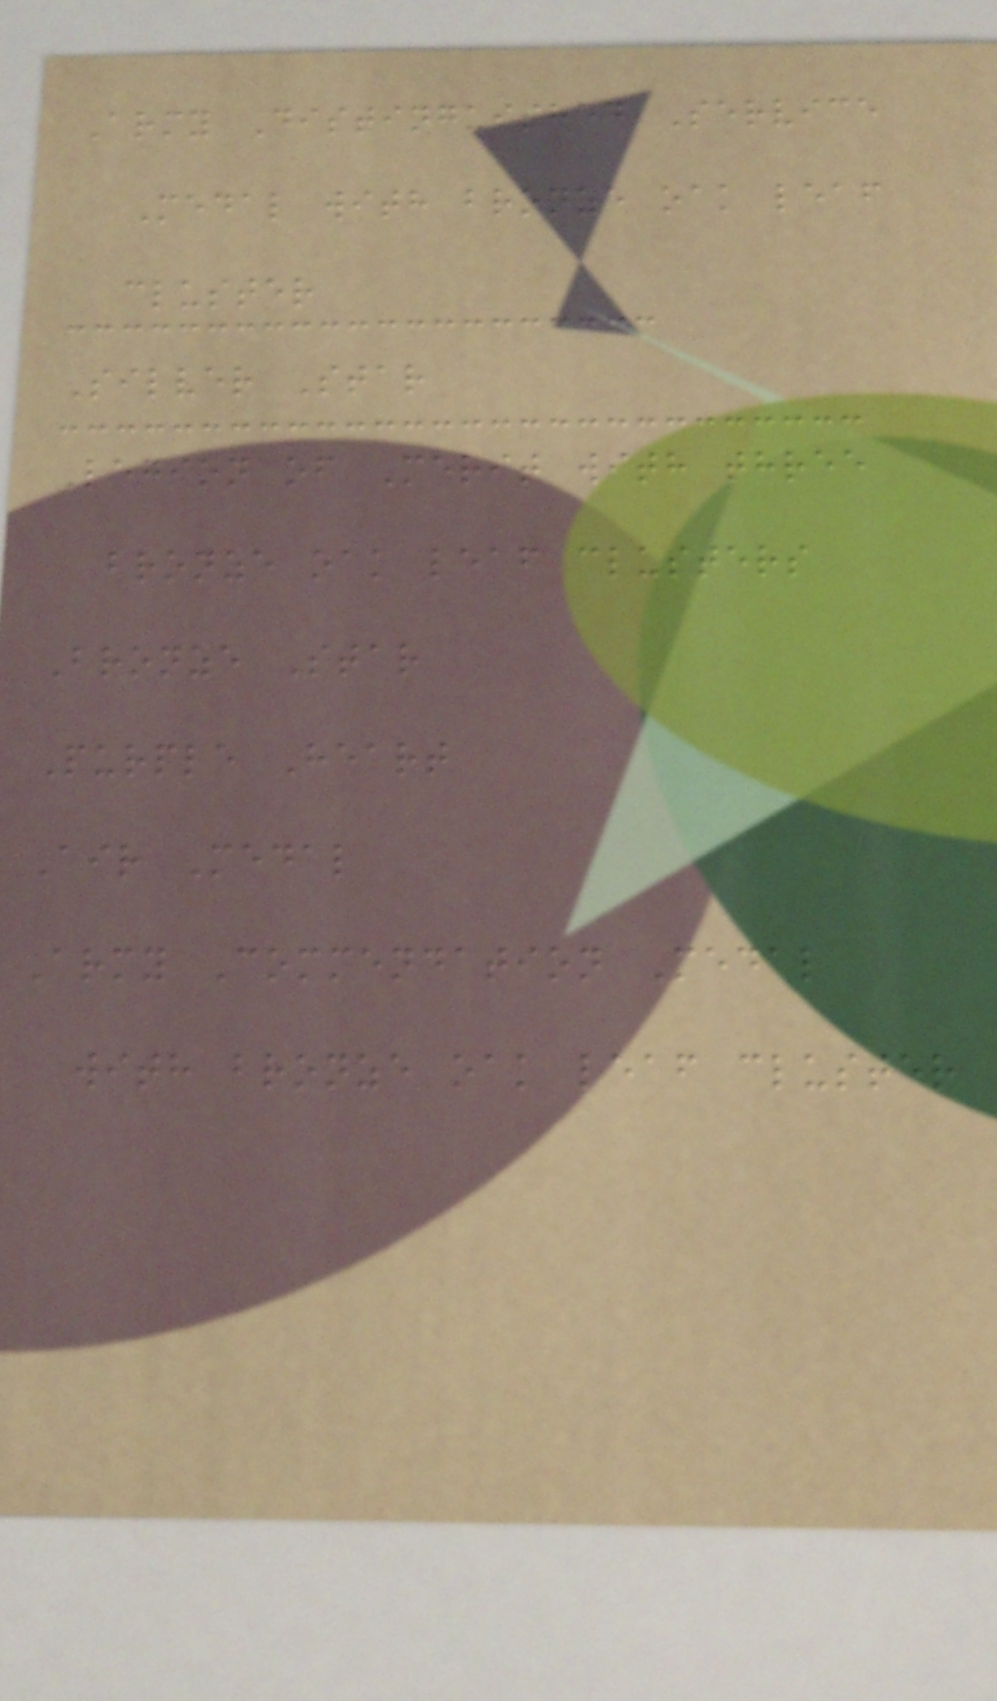Army Distinguished Service
Medal with bronze oak leaf
cluster
Silver Star
Legion of Merit with three
bronze oak leaf clusters
Bronze Star
Purple Heart
Air Medal
Army Commendation Medal
with bronze oak leaf cluster
